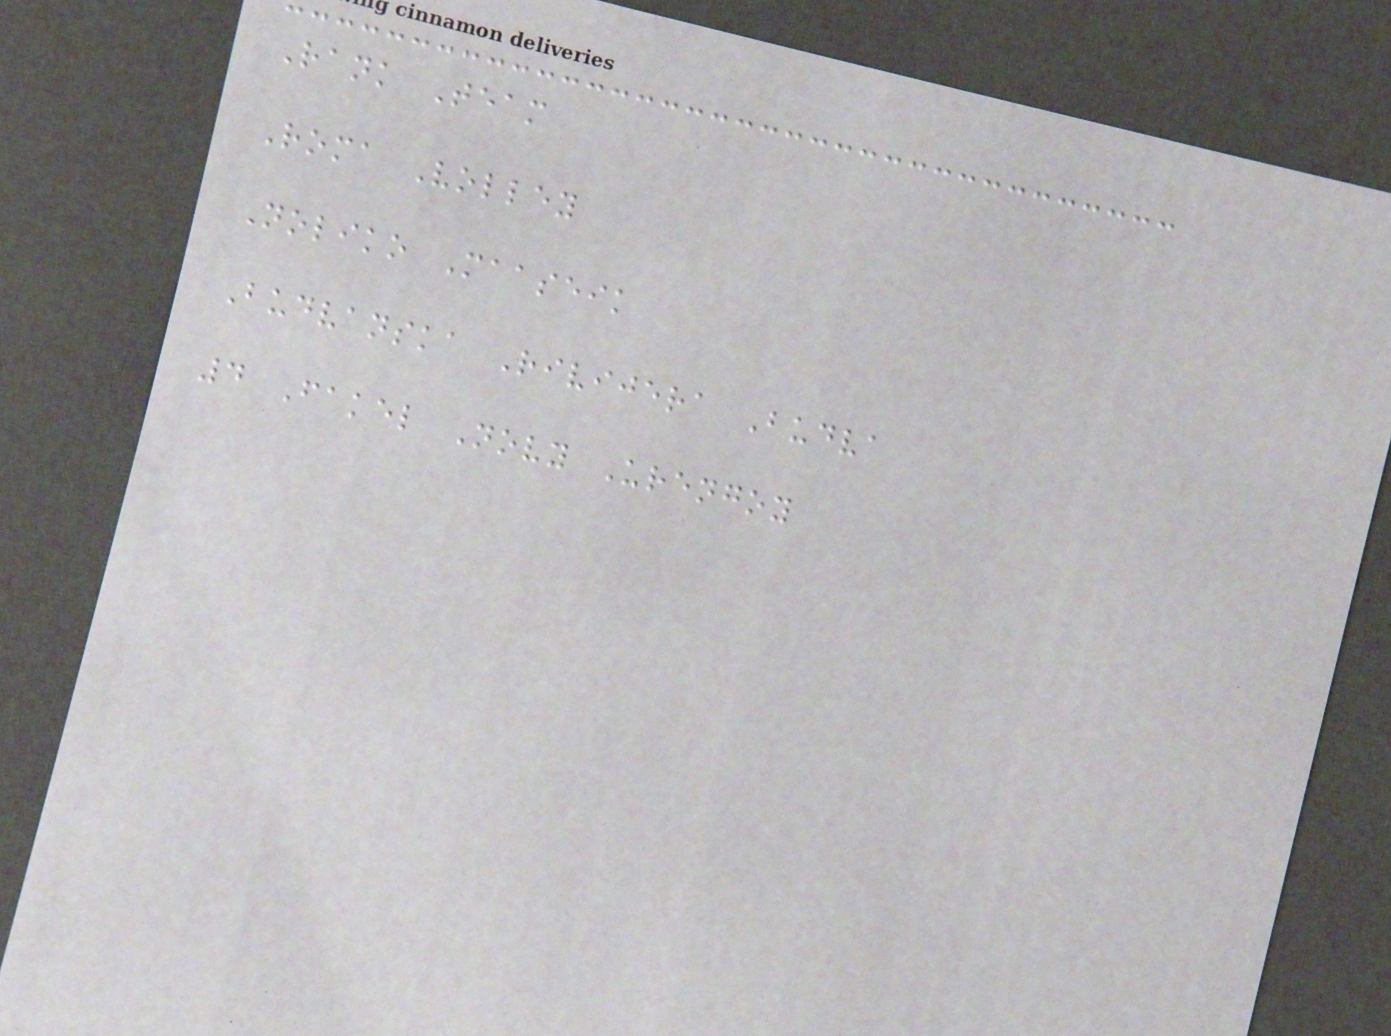Rank Team
Roma Volley
Noliko Maaseik
Budvanska Rivijera Budva
4 Fakel Novy Urengoy
